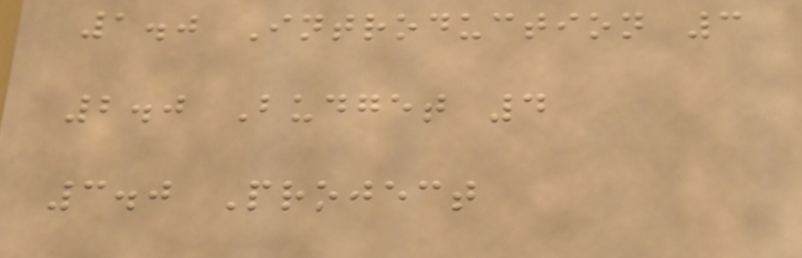1.0 Introduction 3
2.0 Budget 4
3.0 Project
